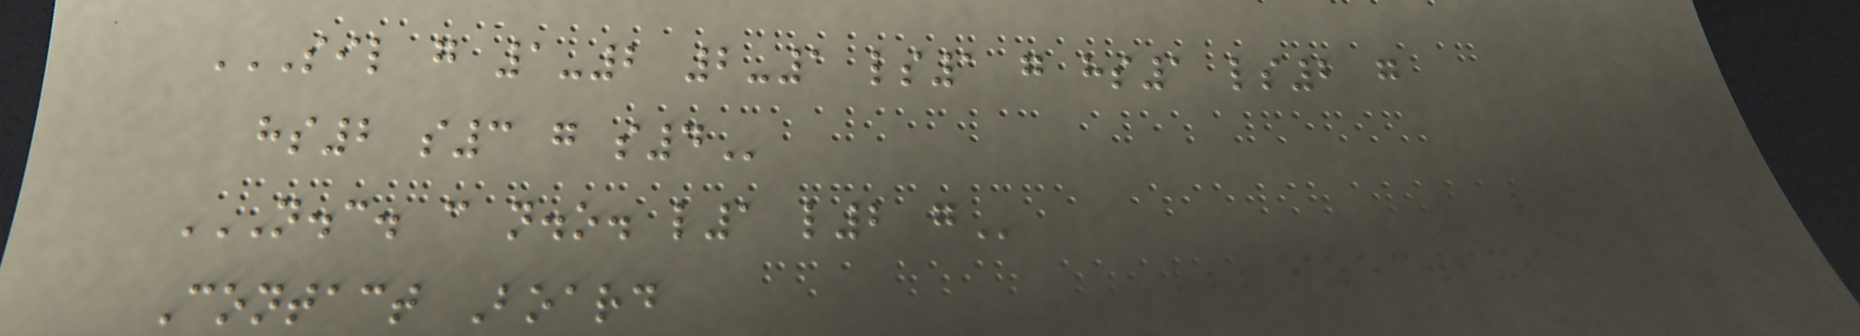SIL G 1-2 2-1 LS1 G HS1 LS2 G
HS2 S3 G S4
N.C. C N.O. L1 L2 G
Contact Board
